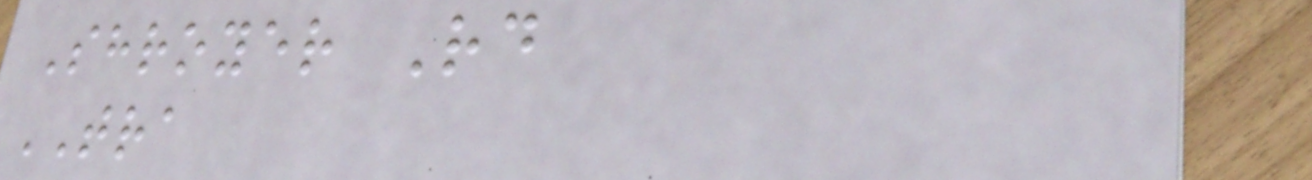Shroyer Rd
TRA
